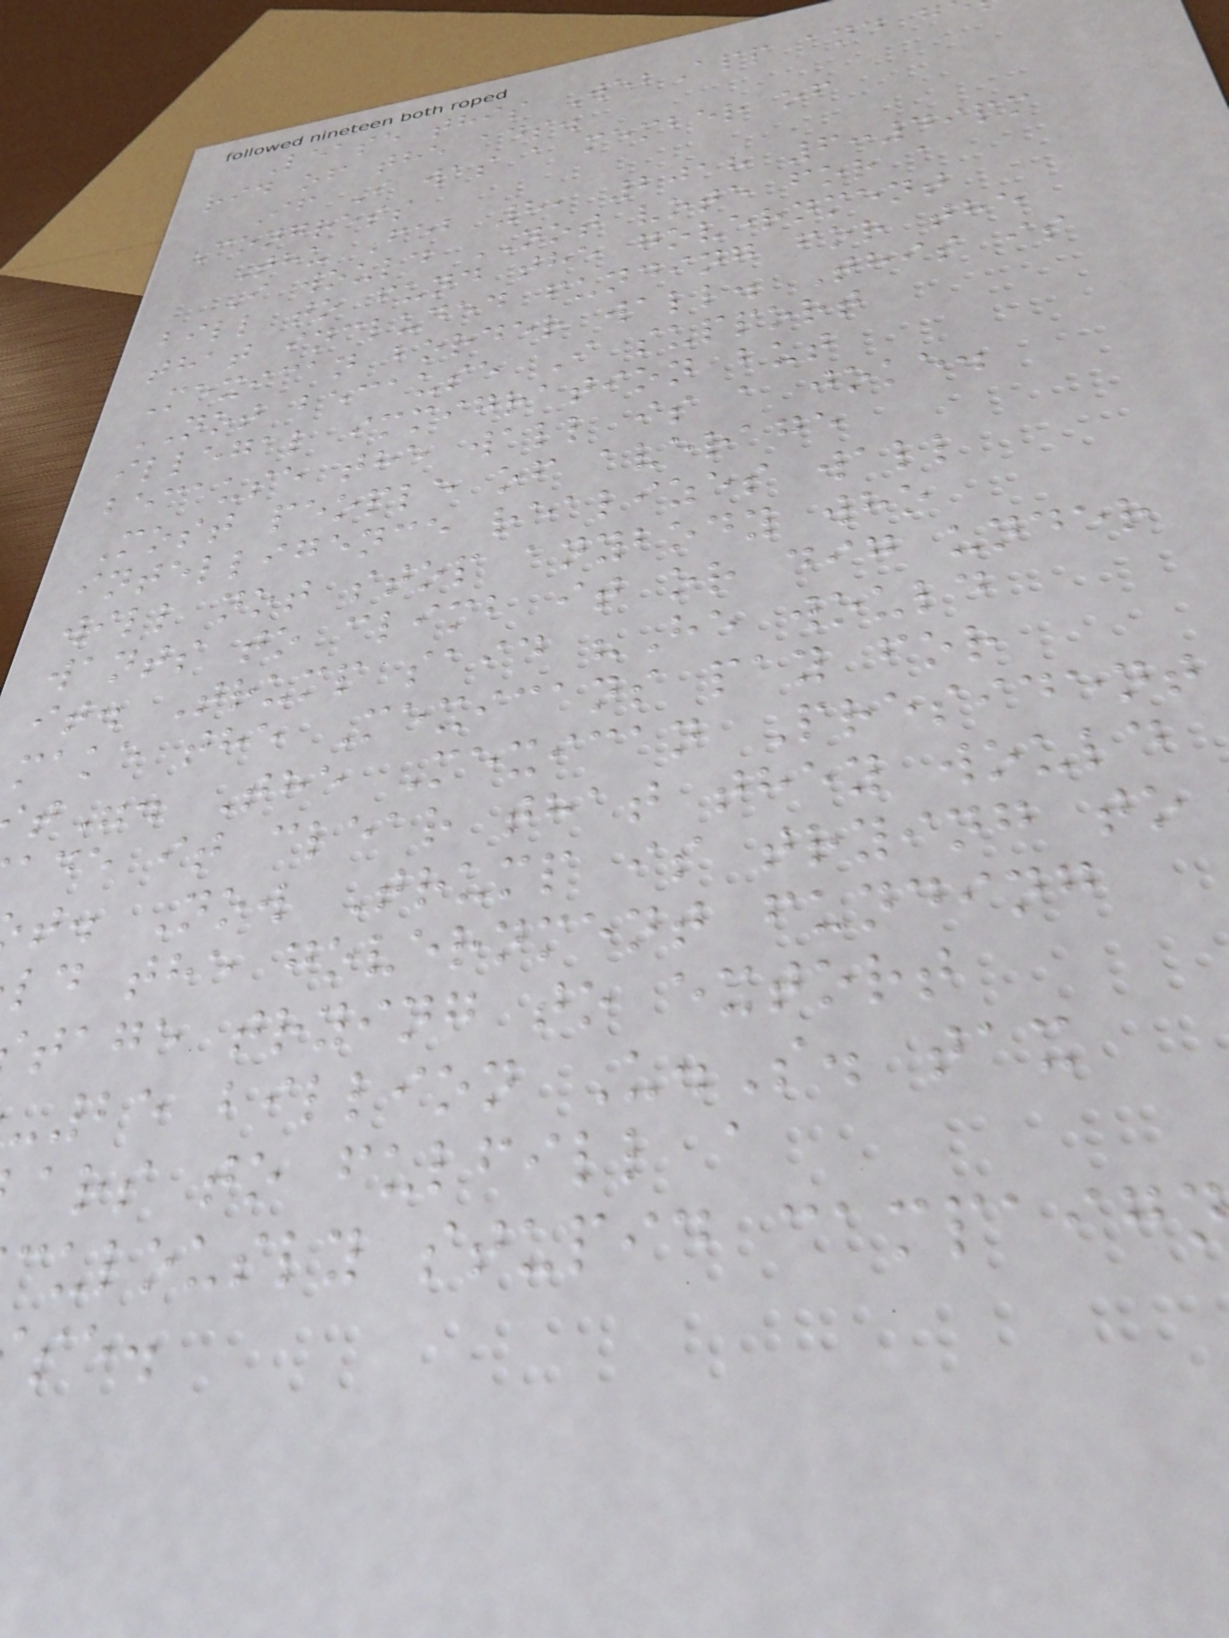Lease this WebApp and g
rid of the ads.
If I was a member of
Congress
Thu Feb 8, 2018 6:49pm
I would NOT vote for a
bill to fund the government
that included funding for the
Mexican border wall. This is
NOT because I support
illegal immigration but
because the wall is a joke.
Most people of average
intelligence realizes wall
will not stop anybody who
wants to climb it or dig under
it. Trump said "He would
make the Mexicans pay for
t". The Mexican President
ade it clear that they would
t. Now Trump is trying to
ld the government funding
tage trying to extort
-25 billion U.S. tax
ars to fulfill a
culously stupid campaig
